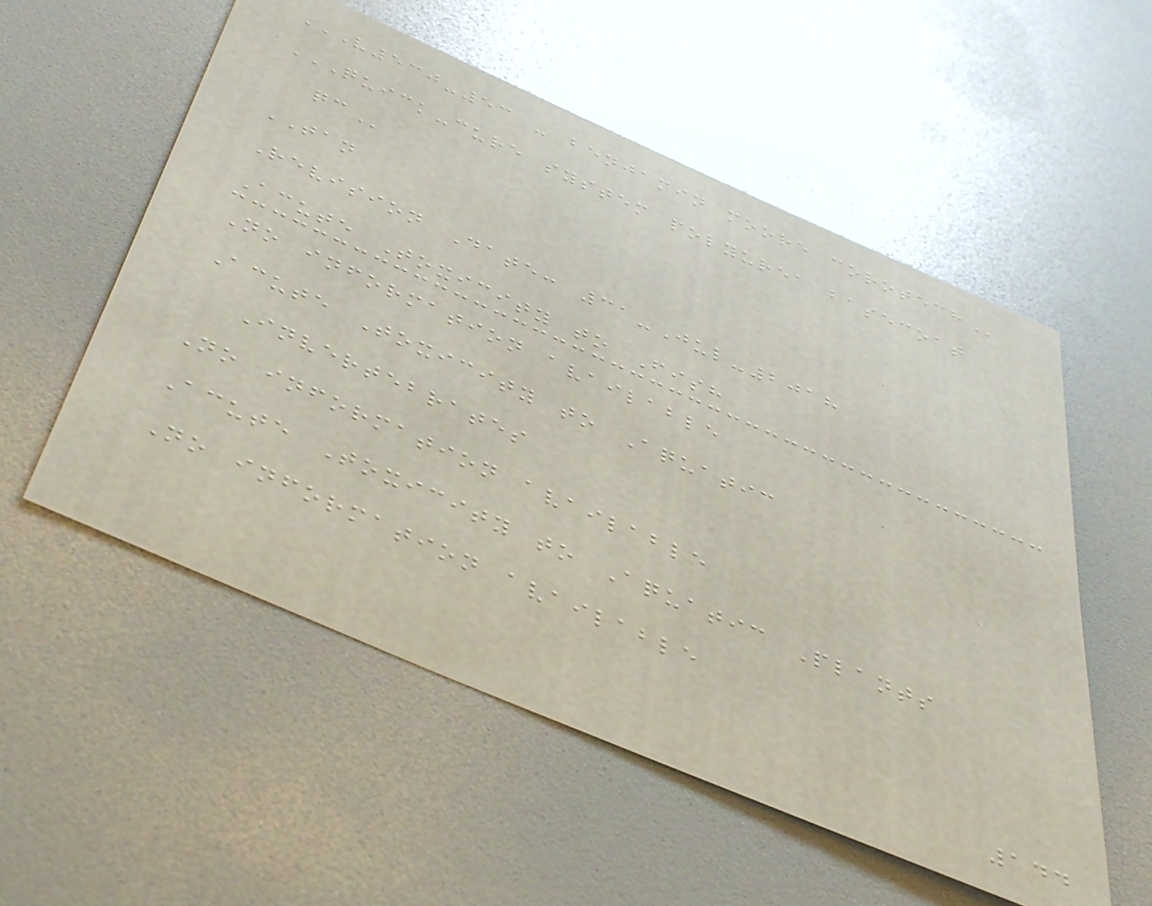V530-53 - BENJAMIN MOORE COROTECH
QUICK-CURE SYSTEM POLYUREA BASECOAT
QC
TAN
Revision Date: 31-Jul-2018
Acute Toxicity to Fish
No information available
Acute Toxicity to Aquatic
Invertebrates
No information available
Acute Toxicity to Aquatic Plants
No information available
144
